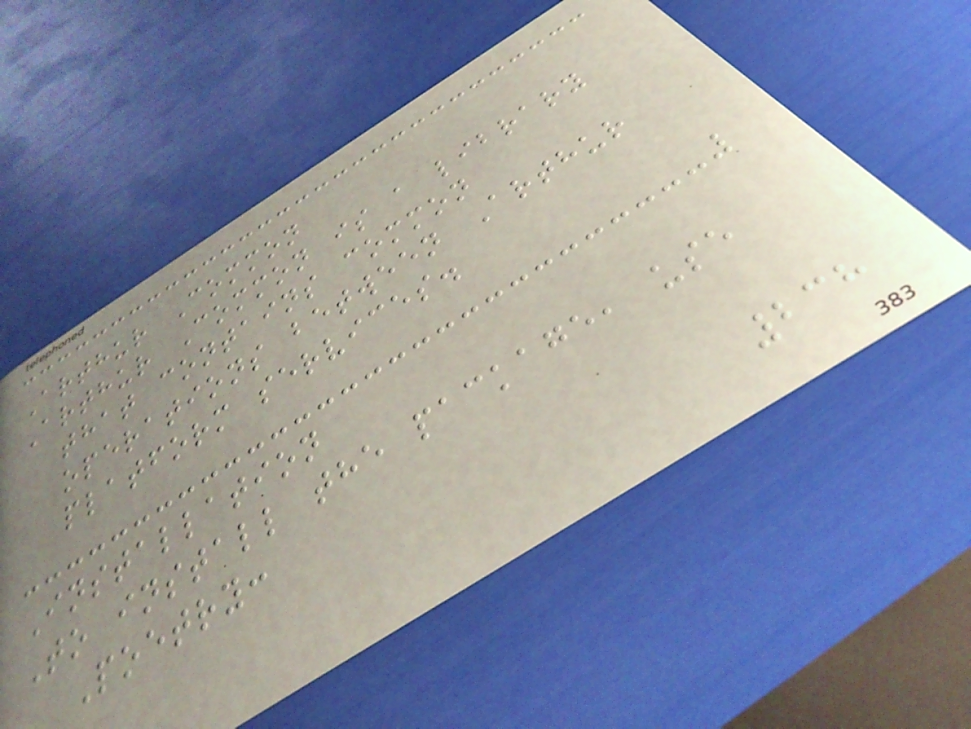Arthur Common
Arthur Common is a library
that contains common
operations between Arthur
platform services.
Installation
To install the package, use
Poetry:
238
